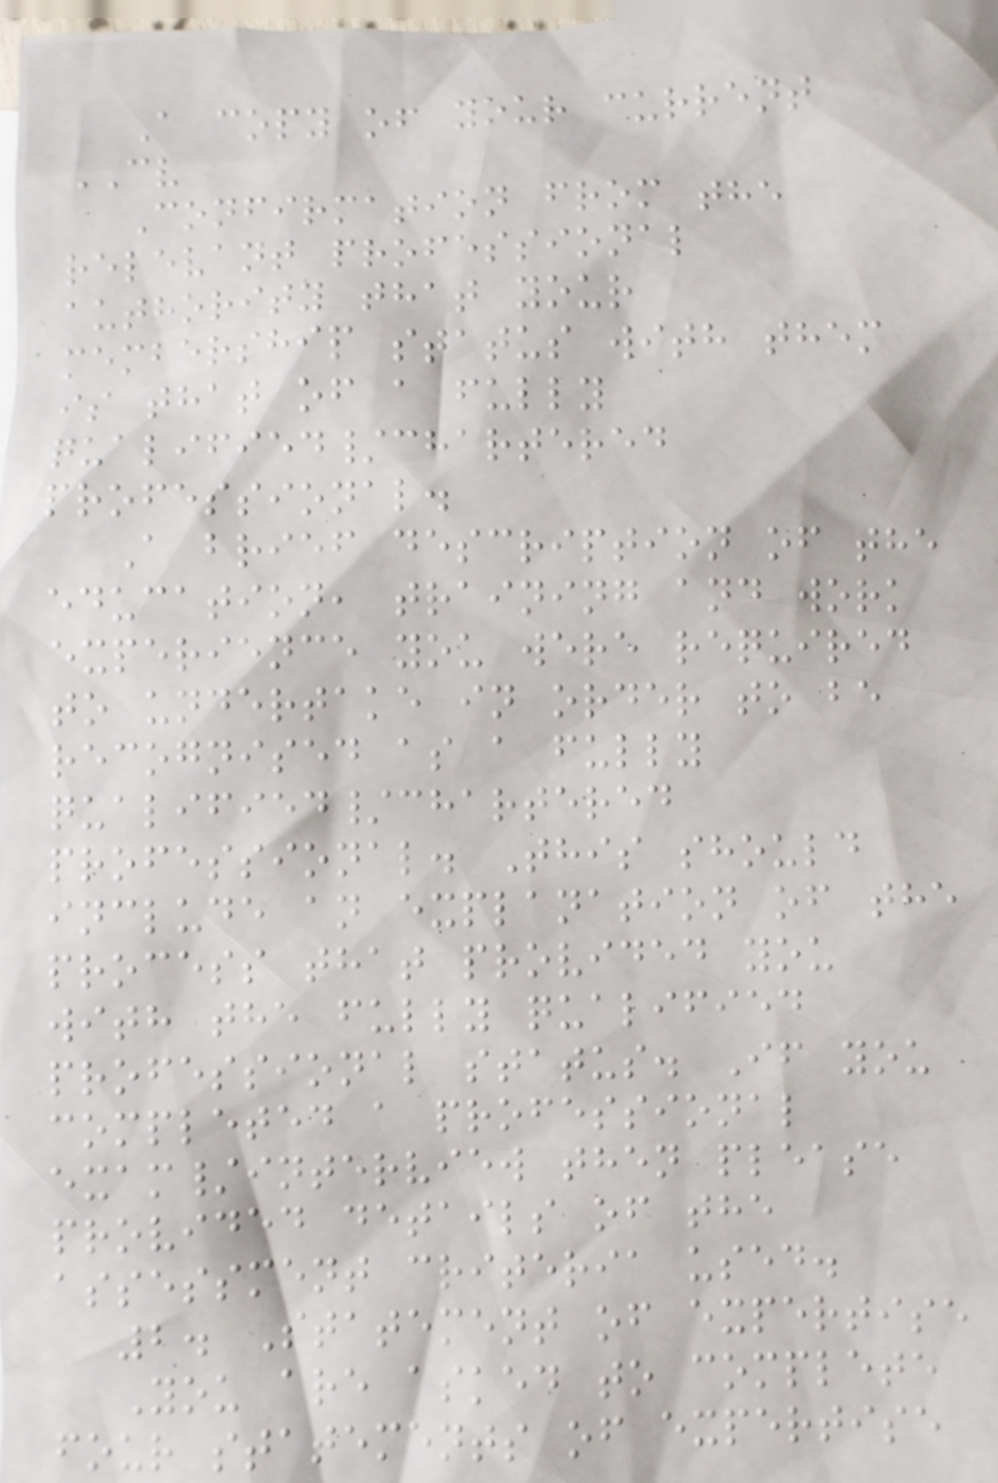A copy of your current
CV
Confirmation from the
relevant professional
authority that your
membership status with them
is that of a fully
qualified/chartered
professional.
A brief description of the
education, training and work
experience you were required
to undertake in order to be
recognised as a fully
qualified/chartered
professional. This should
include an explanation of the
process that provided you
with the fully qualified
professional status. If you
completed a professional
exam/interview then please
provided details of the
assessment criteria used.
2. Statement of expertise
You are asked to complete
four statements of expertise
